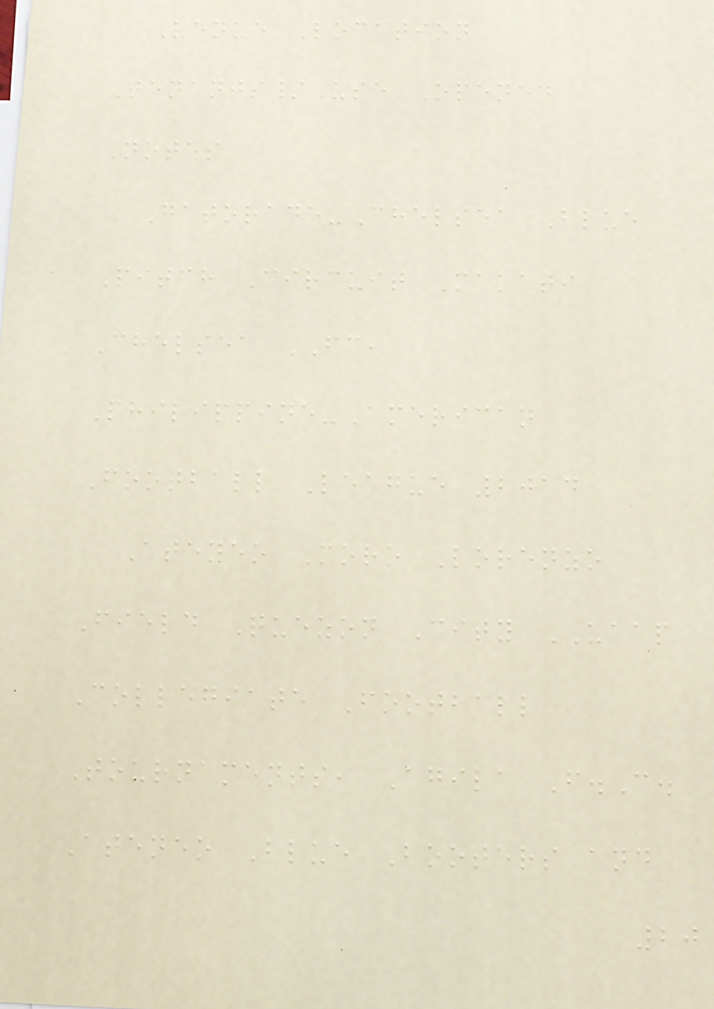Venue Location
Tenants/Use Opened
Notes
Gatorade-Chelsea Blue
Pitch Circuit Makati
Chelsea FC,
Philippine-American
Football League 2014
Ateneo Moro Lorenzo
Field Quezon City UAAP
Collegiate Football
Tournaments, Agila F.C.
Ateneo Blue Booters and
20
